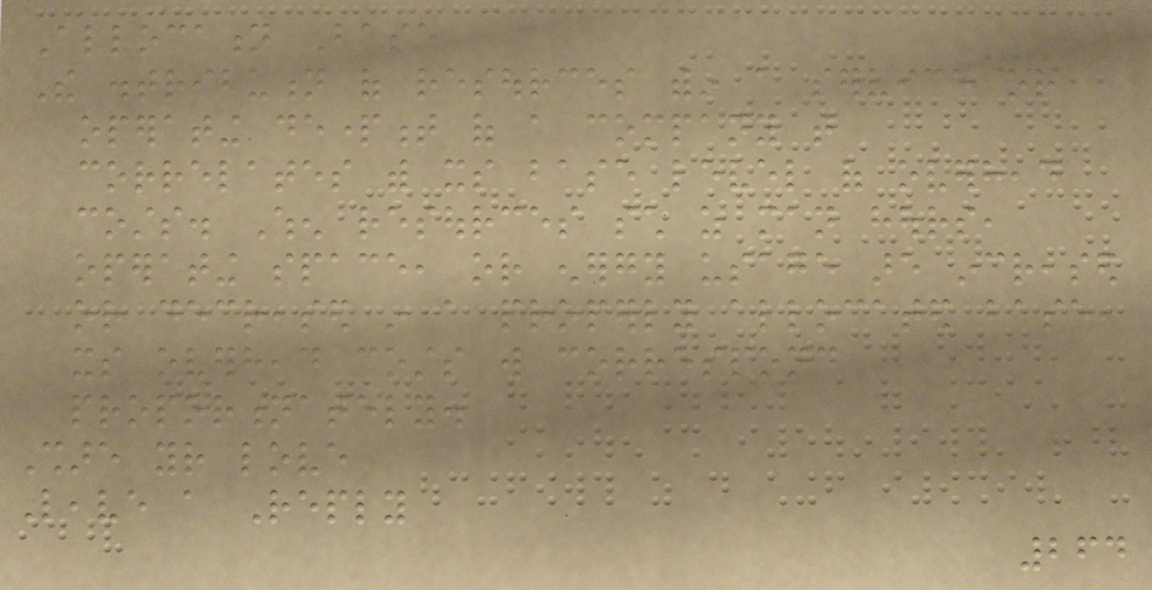Allocation Base
The distribution of resources within a service or
operating department of a company that
correlates with its base level of overhead
costs. When resources such as man hours,
operating space, or energy usage are increased
or decreased in a properly allocated base,
its overhead costs will correspond
proportionately.
Share your love
Leave a Reply
264
